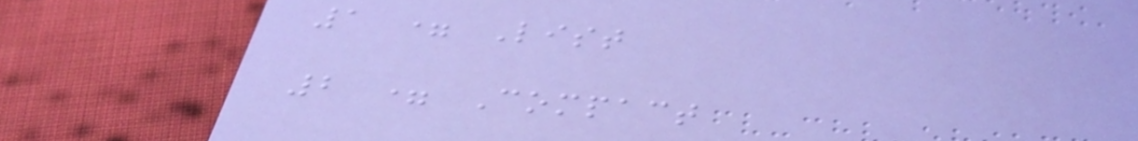1 = List
2 = Compact
